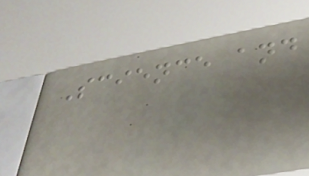Science and
